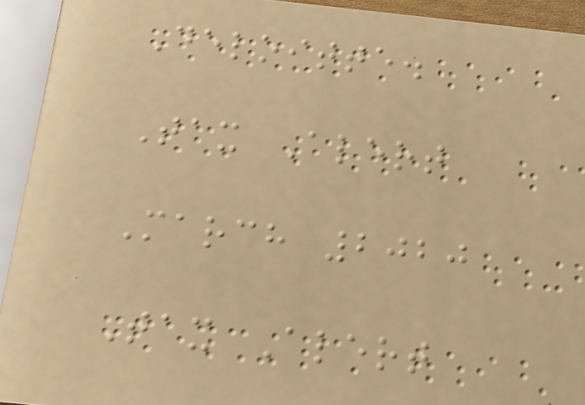Deloitte.
Tax Alert
March 2020
Tax Alert
